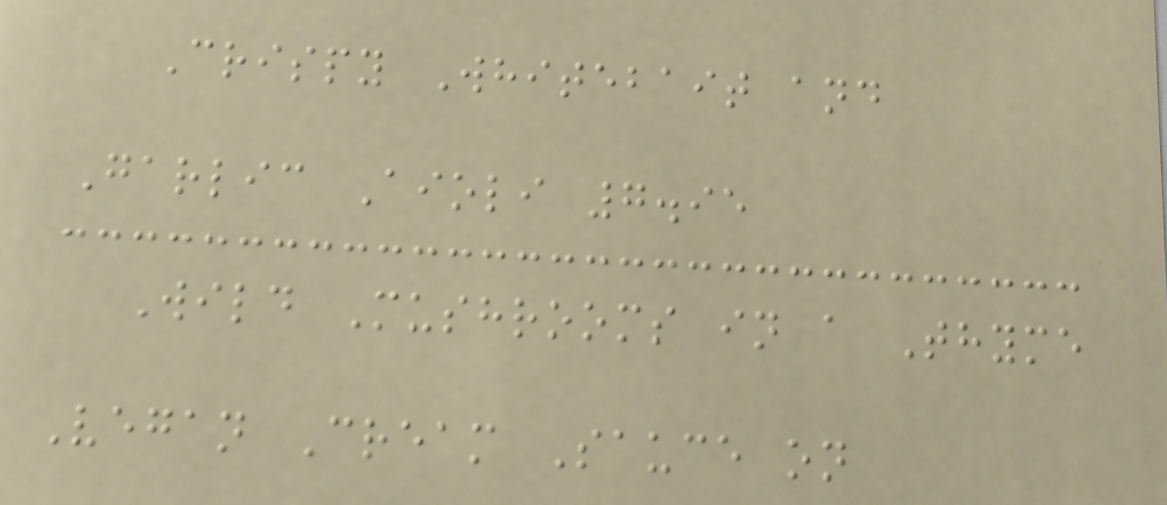Crispy Whitebait and
Garlic Aioli 7.95
Wild Mushrooms in a Thyme
Vegan Cream Sauce on
